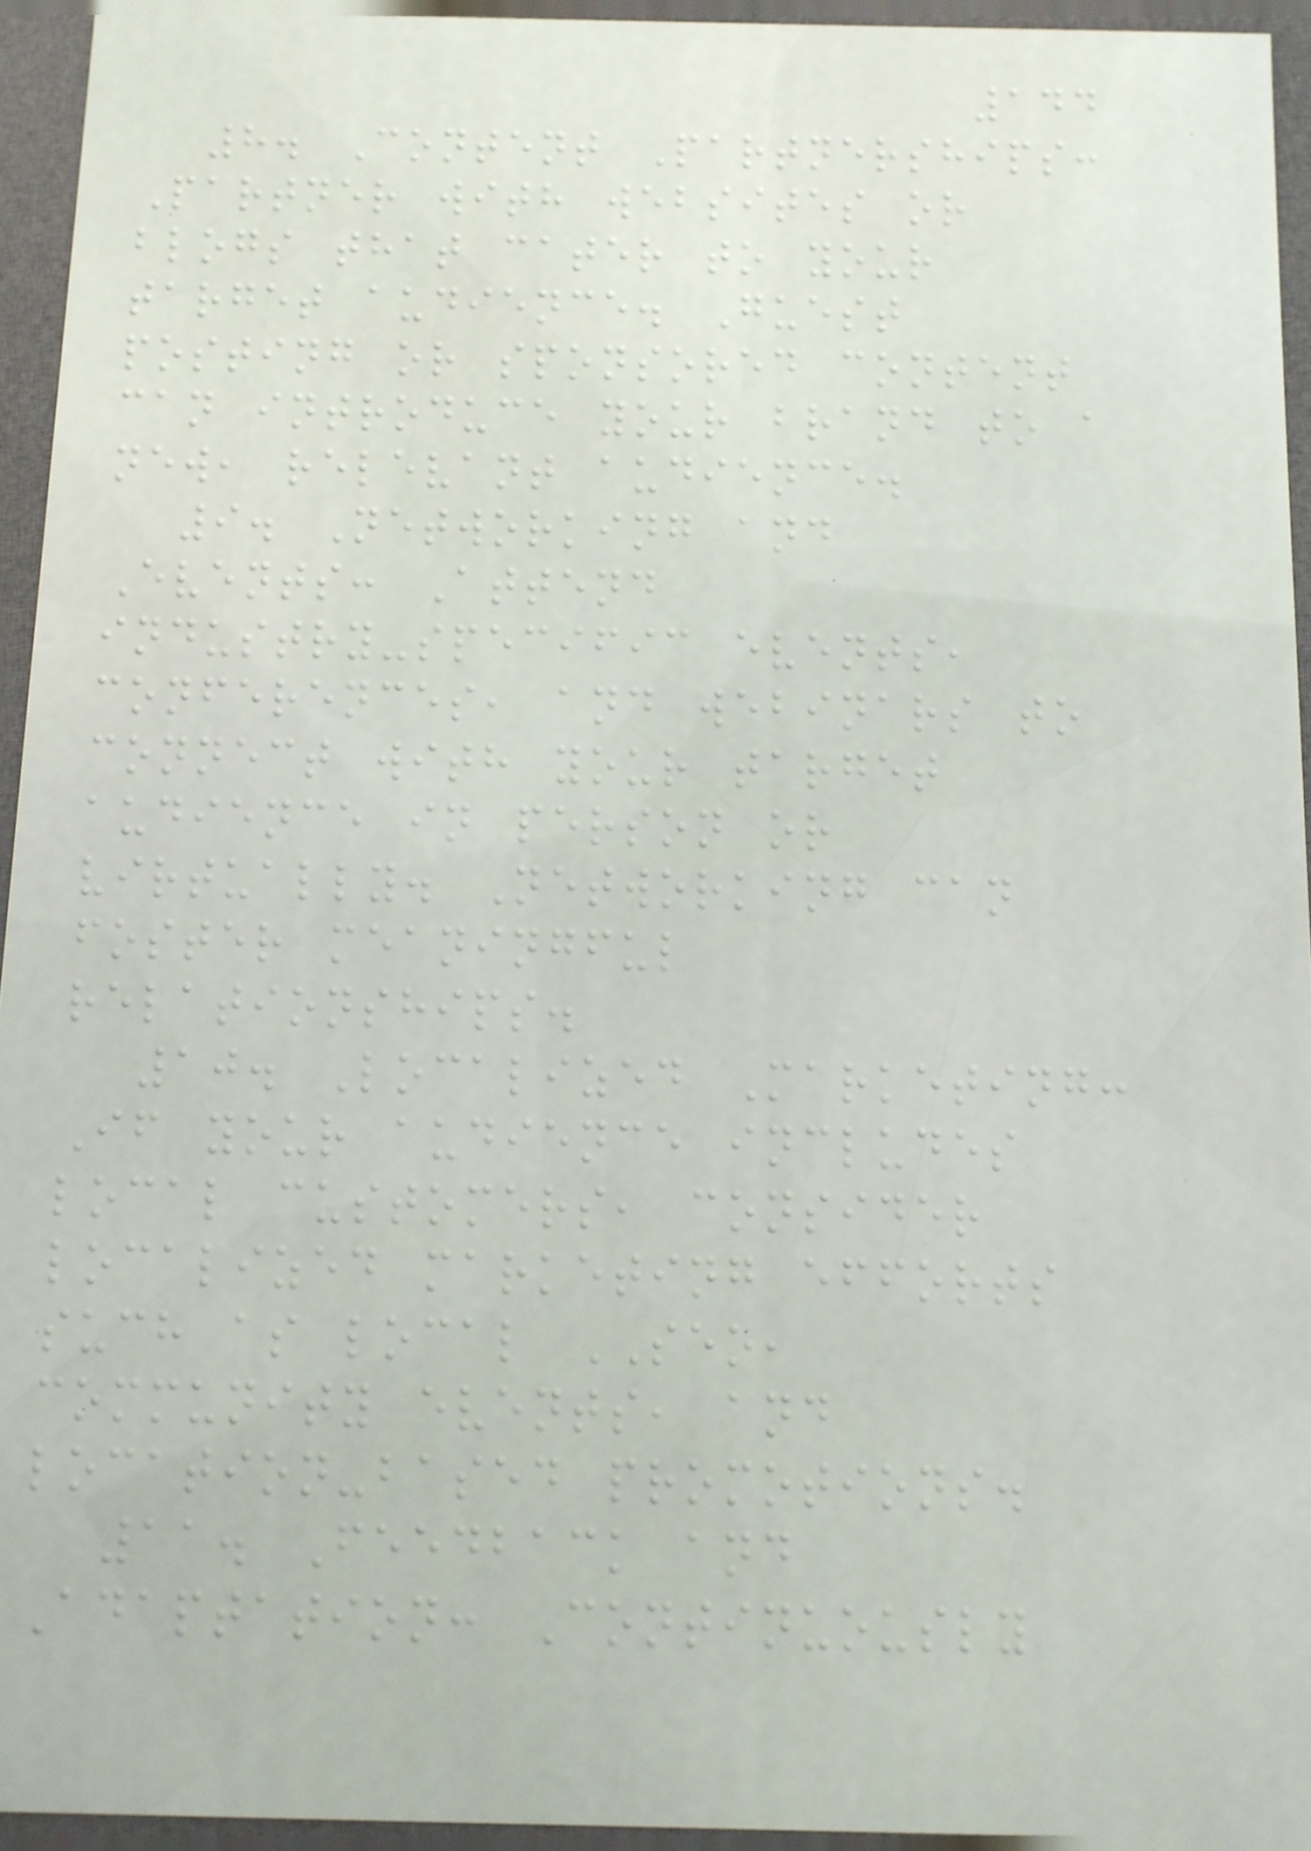144
8. Content Partnerships:
Partner with websites or
blogs that cater to your
target audience. Guest
posting or sponsored content
can introduce your brand to a
new, relevant audience.
9. Networking and
Events: Attend
industry-specific events,
conferences, and webinars to
connect with your target
audience in person or
virtually. Networking can
foster meaningful
relationships.
10. Localized Marketing:
If your audience includes
local customers, consider
localized marketing efforts
such as local SEO,
community events, and
location-based promotions.
11. Feedback and
Adaptation: Continuously
